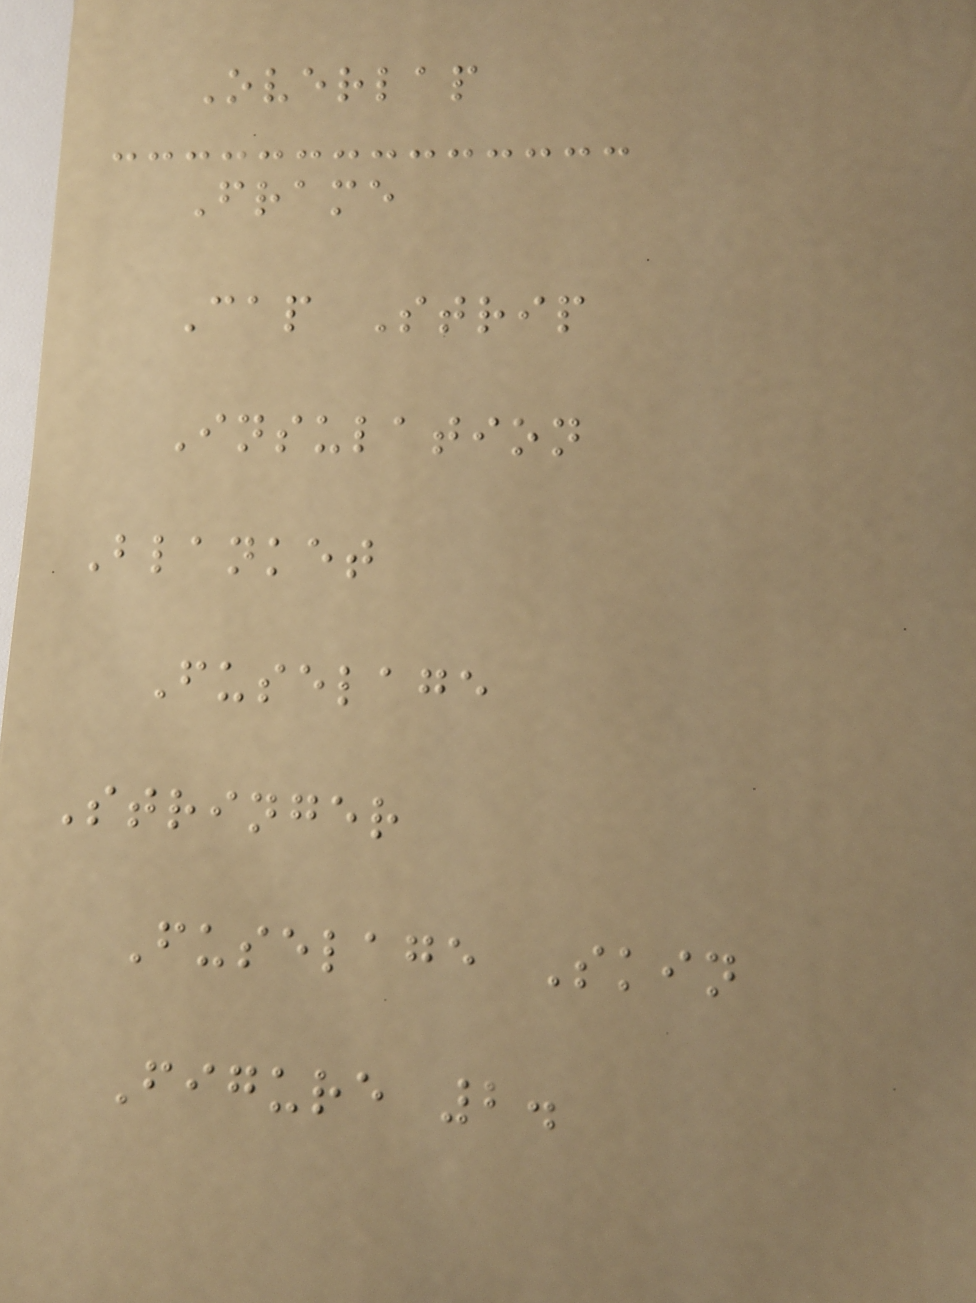Overlap
Frame
Cap Strip
Insulation
Blanket
Fuselage
Stringer
Fuselage Skin
Figure 2.
